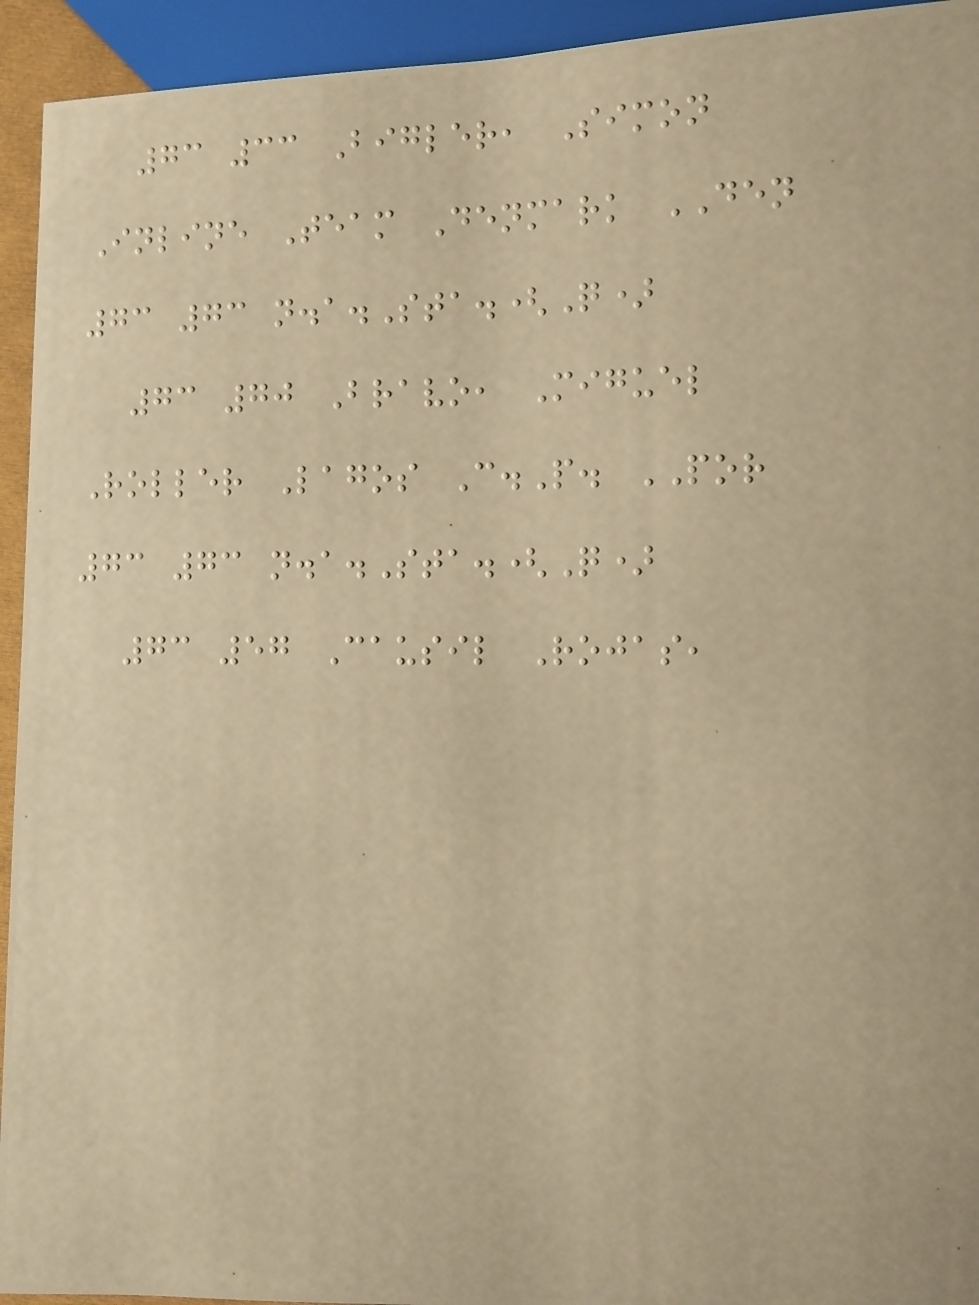73 33 Bigler, Simon
Inline Team Denmark DEN
73 73 n.a.Sta.(Q)
73 70 Bravo, Miguel
Roller Lagos C.P. POR
73 73 n.a.Sta.(Q)
73 57 Causil Rojas,
